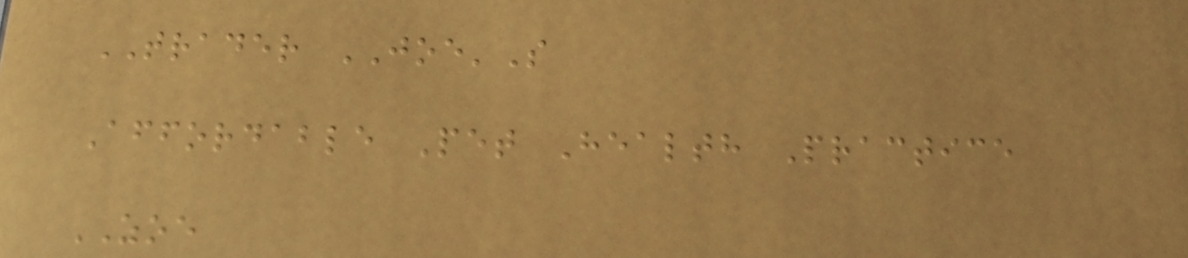TRADER JOE'S
Affordable Pet Health Practice
ZOE
